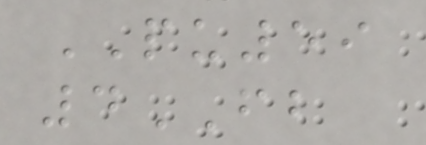PU59
4FB
